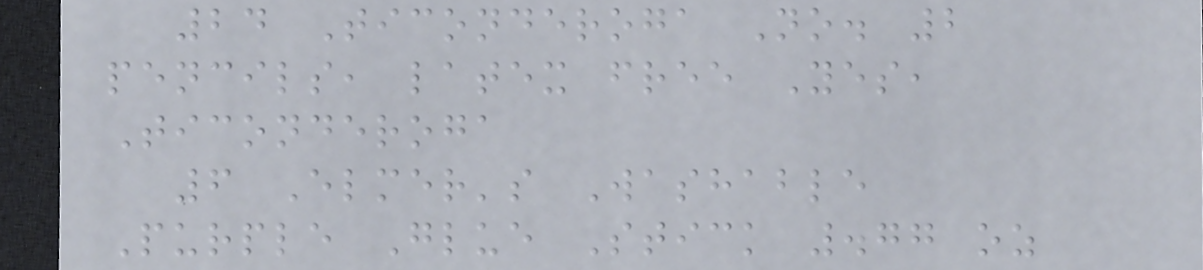24 Ticonderoga No. 2
pencils, latex free Yes,
Ticonderoga
6 Elmer's Washable
Purple Glue Stick .77 oz
